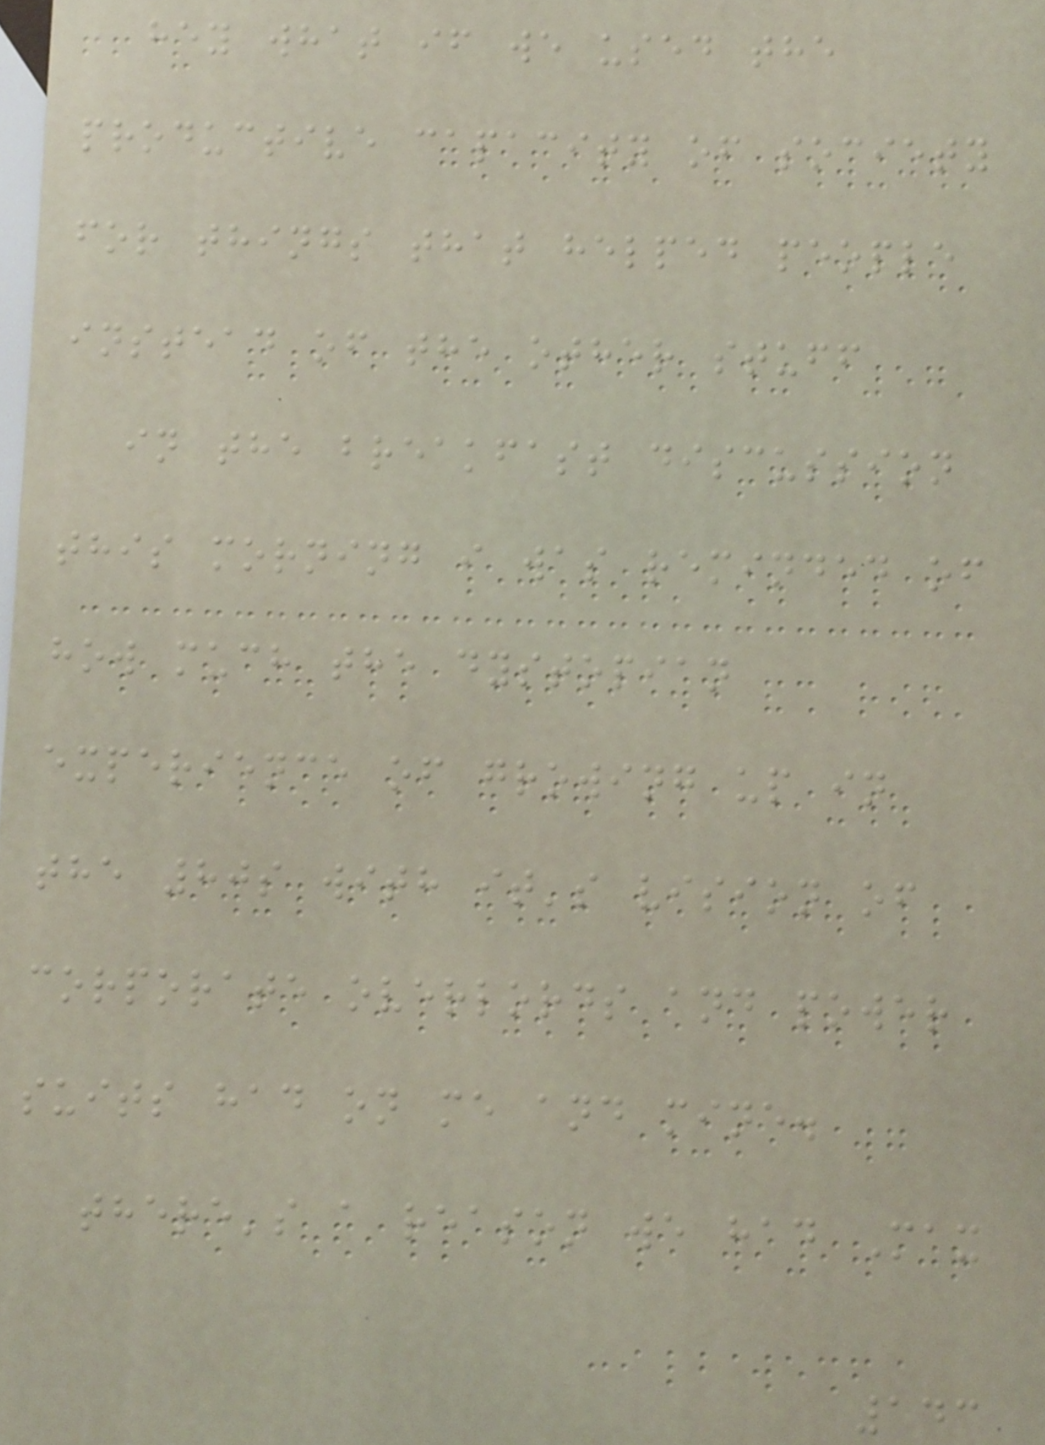hey what if we used the
productive capacity of society
for things that helped people
instead of the other stuff
in the breakfast discussion
this morning i was reminded of
how much the dystopian
experience of growing up in
the 80s with it's vision of
corporate overlords and power
suits had on me and mine.
there's a reason we had Max
143
